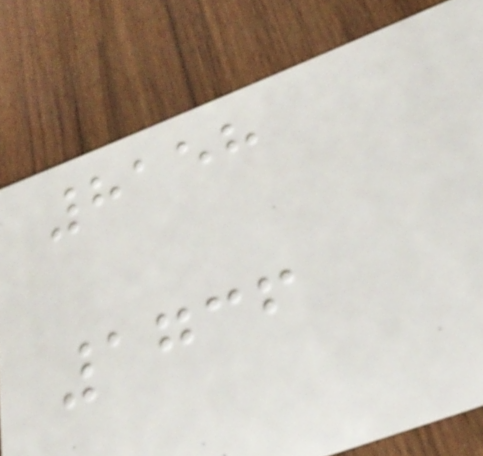8158
1736
